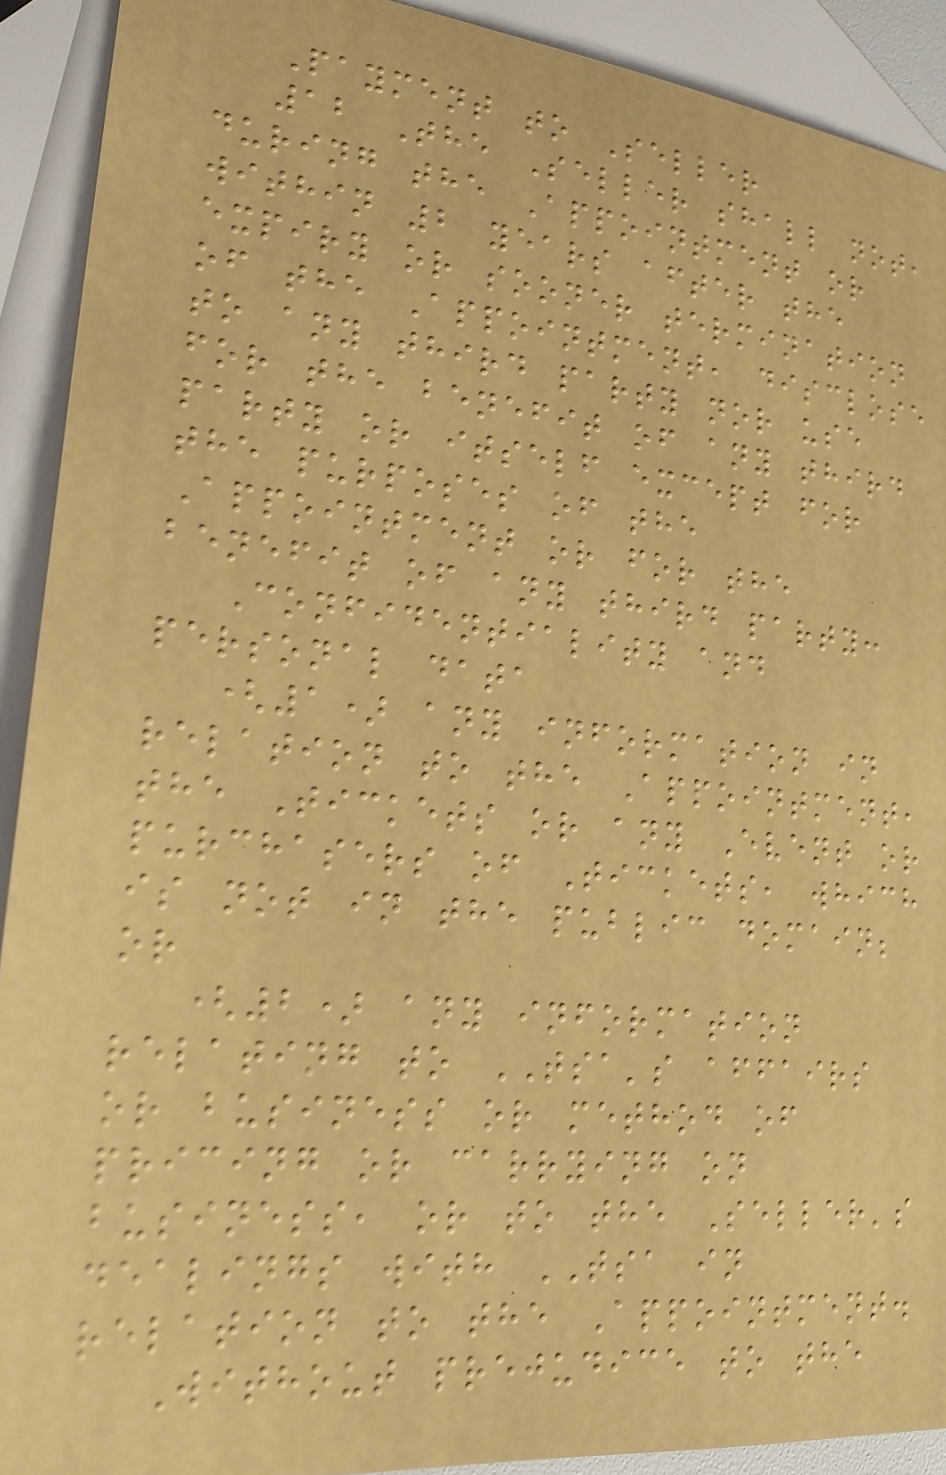Payment to Seller
12 The Seller shall not,
during the Appointment or
within 2 years after the
expiry or sooner termination
of the Appointment, disclose
to any third party nor use
for the benefit of any third
party or itself except for
the purposes of the
Appointment or for the
benefit of any third party:
Confidentiality and
personal data
(1) any information in
relation to the Appointment,
the Tickets or any Event or
purchasers of Tickets, which
is not in the public domain;
or
(2) any information
relating to TSA's affairs
or business or method of
pricing or carrying on
business, or to the Seller's
dealings with TSA in
relation to the Appointment.
Without prejudice to the
